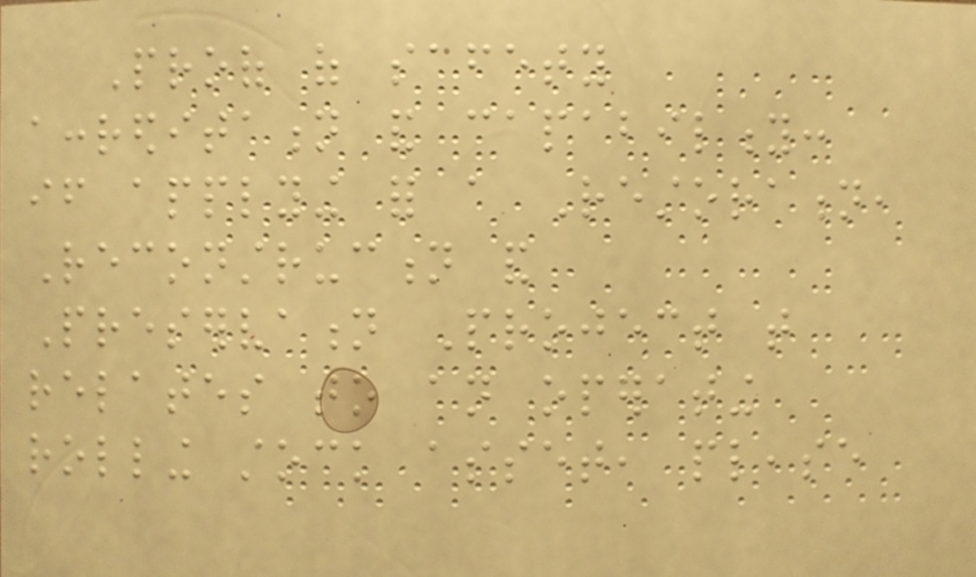Proof of safety
accreditation and capability:
if applying for a Restoration,
Reconstruction and
Preservation Project that
relates to an operating
rolling stock asset, please
